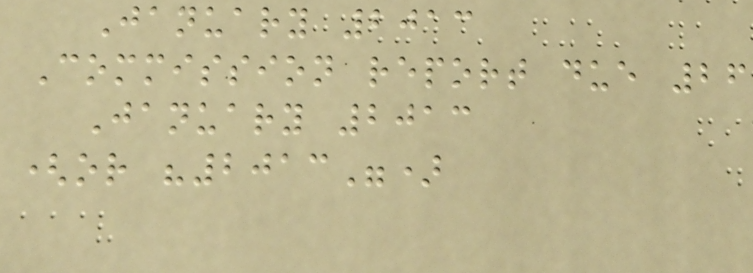January 2013
Commission report due 26
January 2013
(or "2013")
